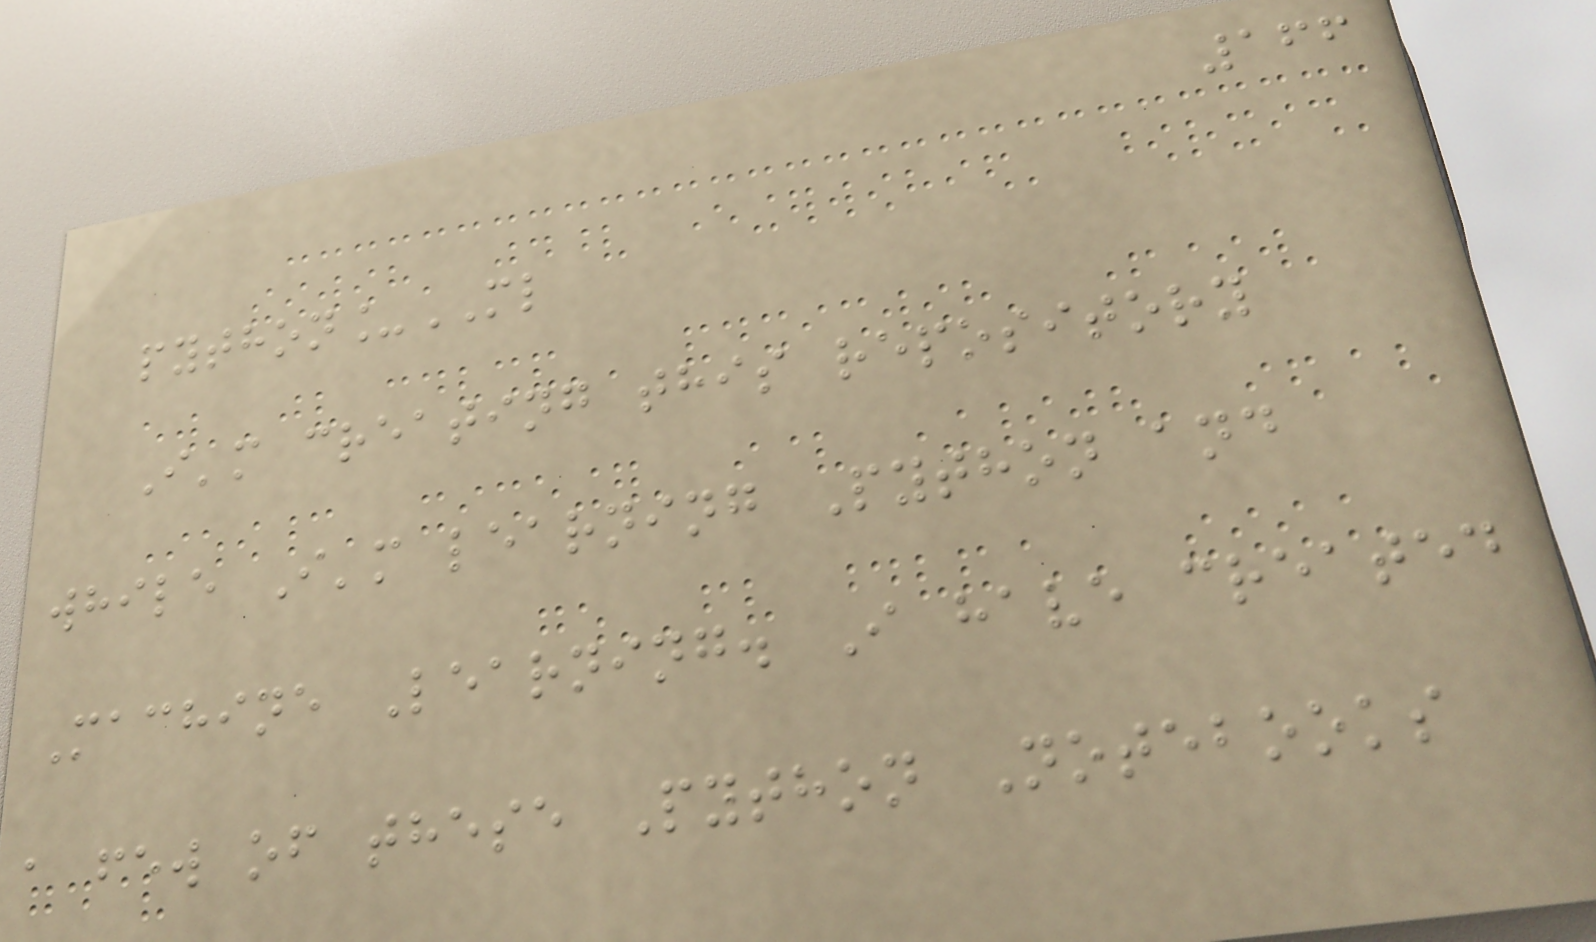166
python_ML
I'm creating this repository
while I'm learning Python and
Machine Learning. I have created
a few of these Python Notebooks
